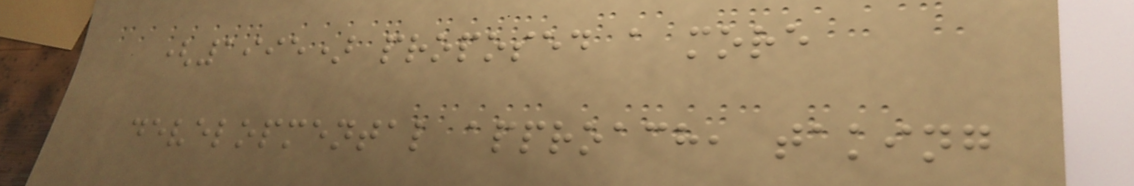(1995) proposed a more
developmental approach, taking
